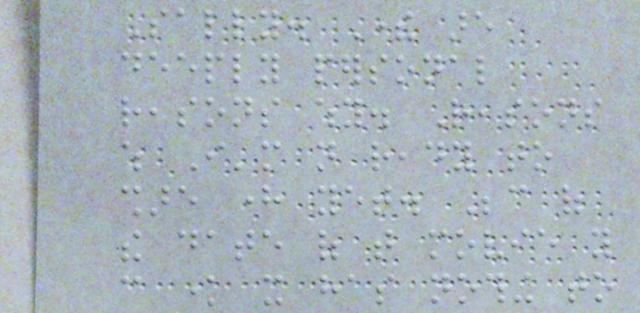Sally. There are
deeply personal
reasons why. Reasons
which I'm not ready to
share here yet. Because of
the date of that movie you
can know it has nothing to
